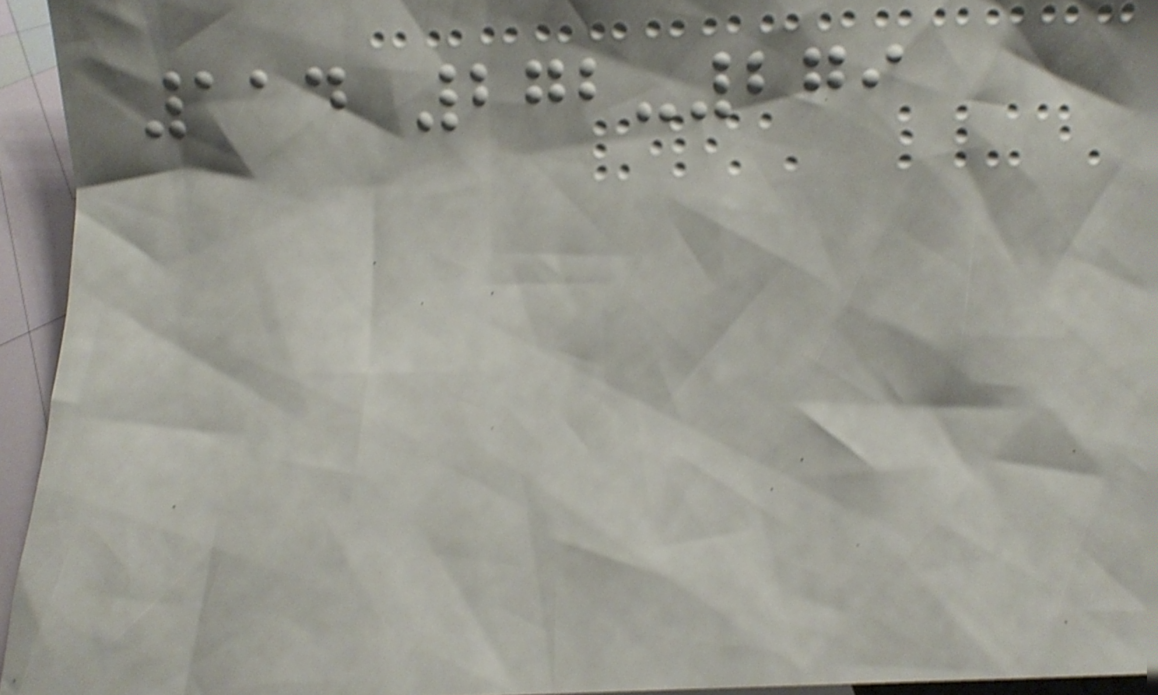114 272-279
